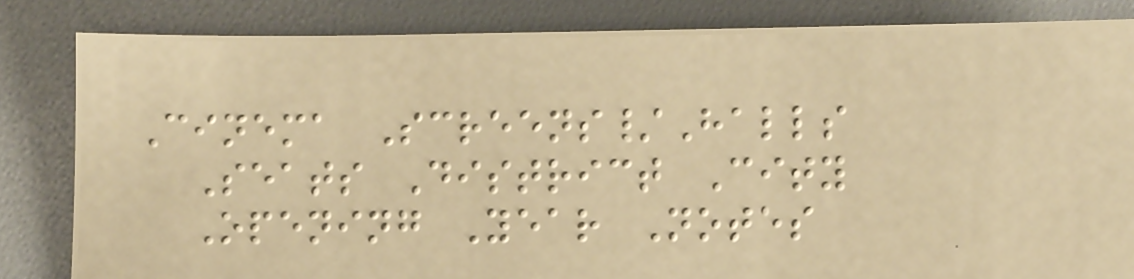Cinema Screens/Halls
Seats District City
Opening Year Notes
